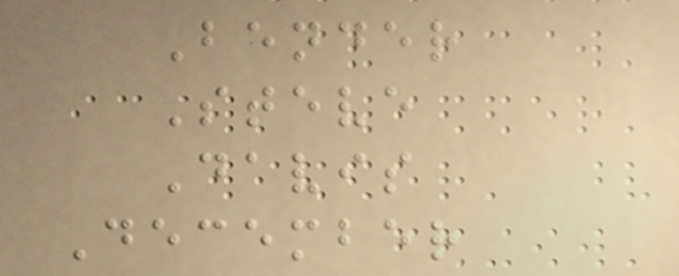Bender
Steve
Davis
December
